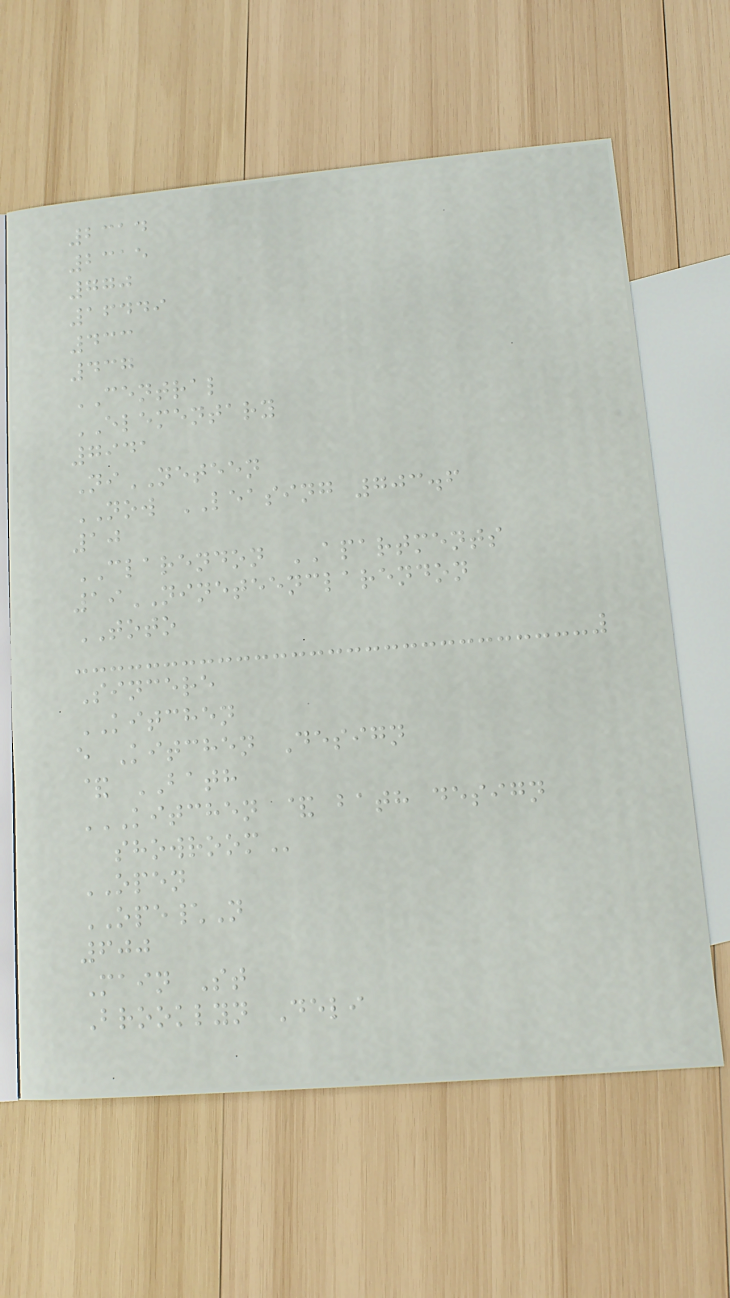2314
2315
770
16449
433
437
CENTRAL
ELEMENTARY
7941
NiNETEEN
NOW LEASING 703.6
10
CLARENDON APARTMENTS
19NINETEENCLARENDON
TOTO
Sincere
KITCHEN
e Kitchen Design
& BATH
KITCHEN & BATH DESIGN
SHOWROOM
OPEN
OPE\N
600
Main St
Brooklyn Deli
